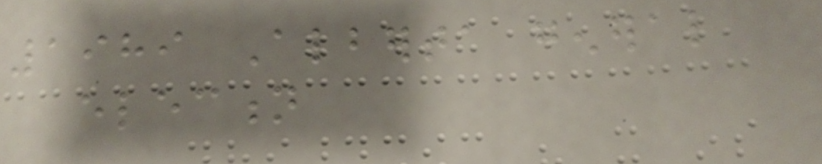1989 Alberta general
election
